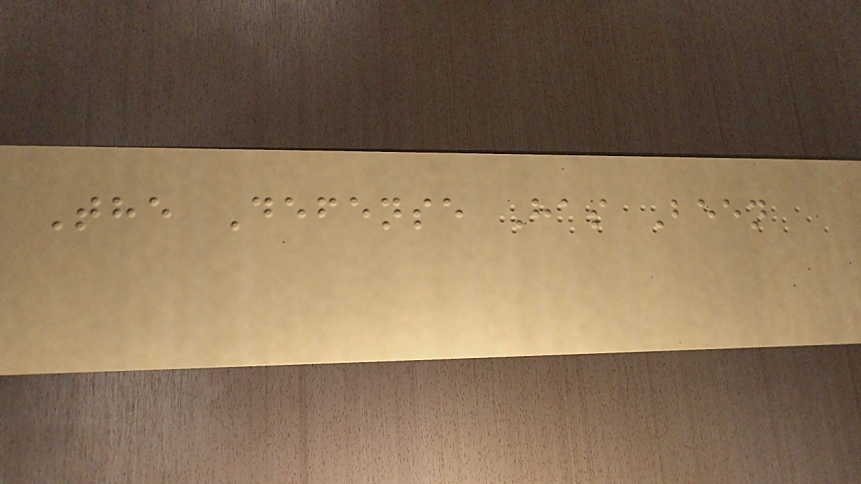The Defense Has Been
